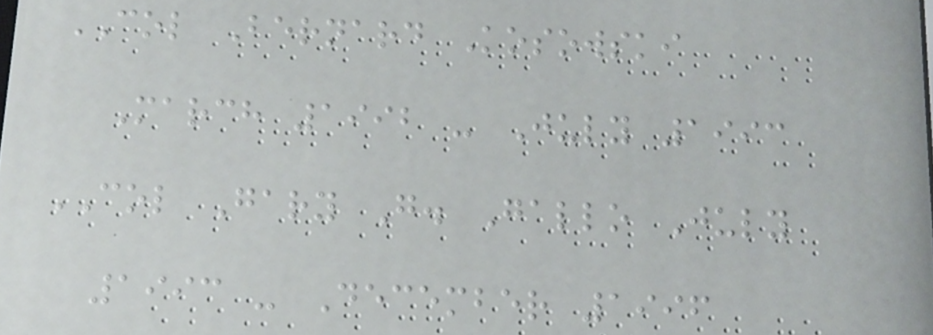COL Bernard Kosowski
March 1992 - July 1993
COL Gary G. Gallo July
1993 - December 1996
